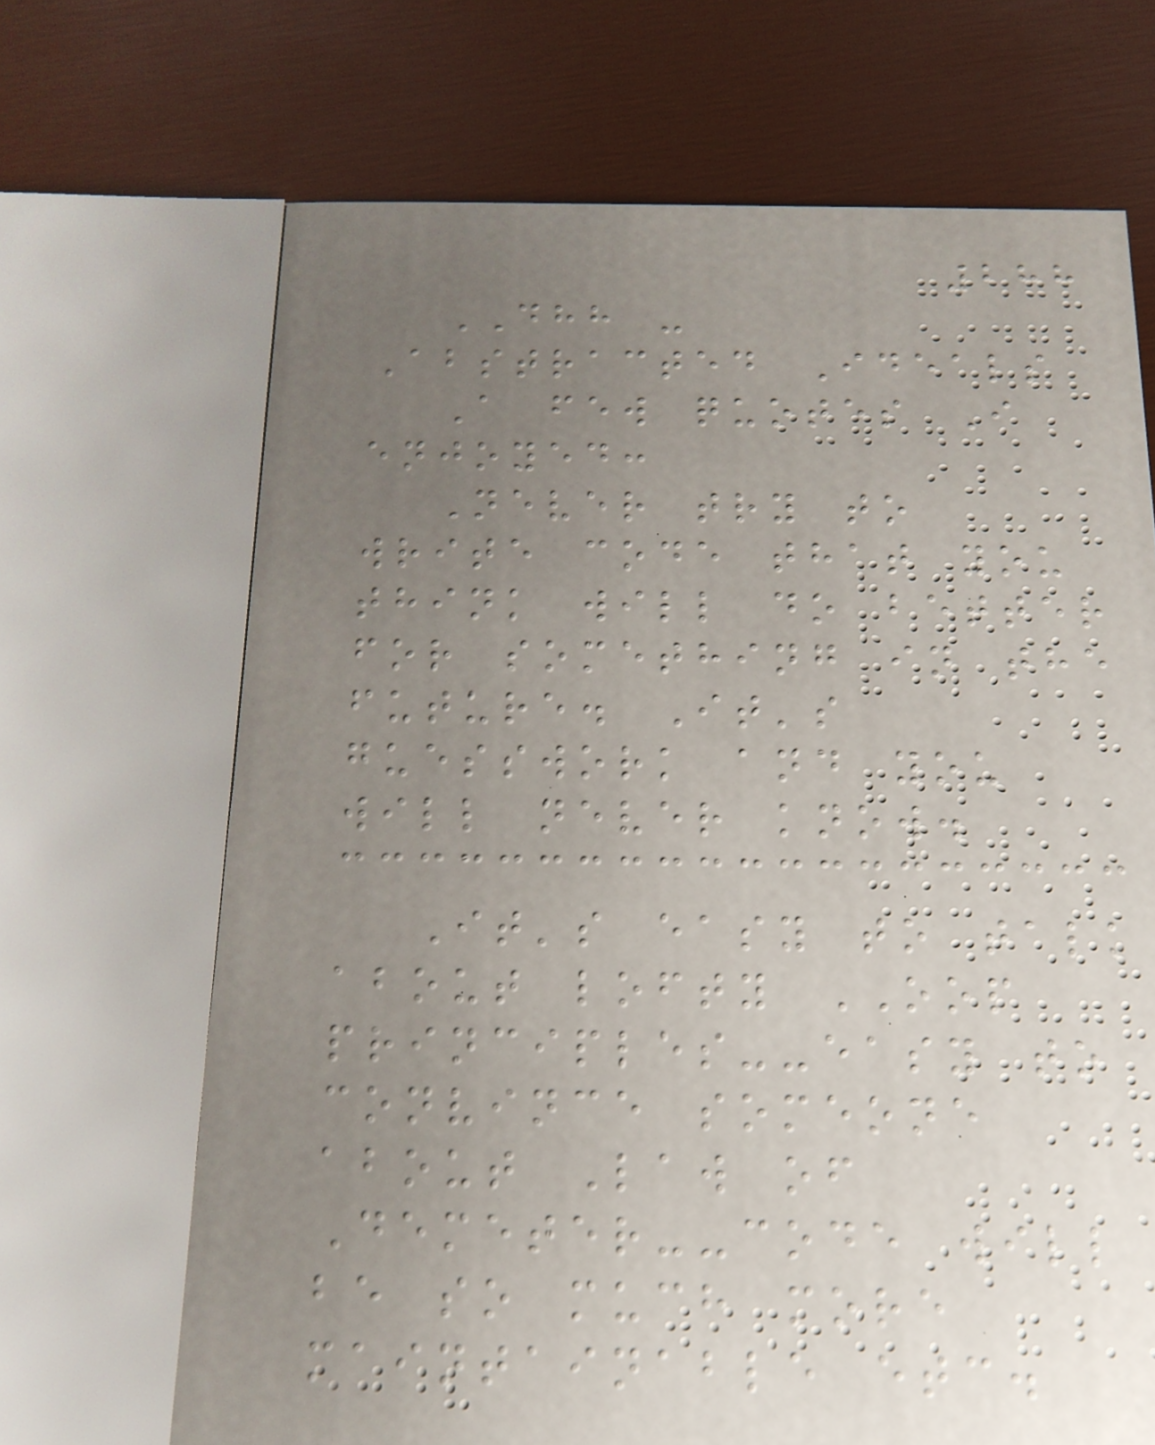288
DHH -
Abstracted Ideals
A few quotes I
enjoyed:
Never try to
write code that you
think will do better
for something in the
future. It's
guesswork and you
will never know.
It's easy to talk
about lofty OOP
principles--easy to
convince someone
about Law of
Demeter--code will
be so much more
maintainable etc.
